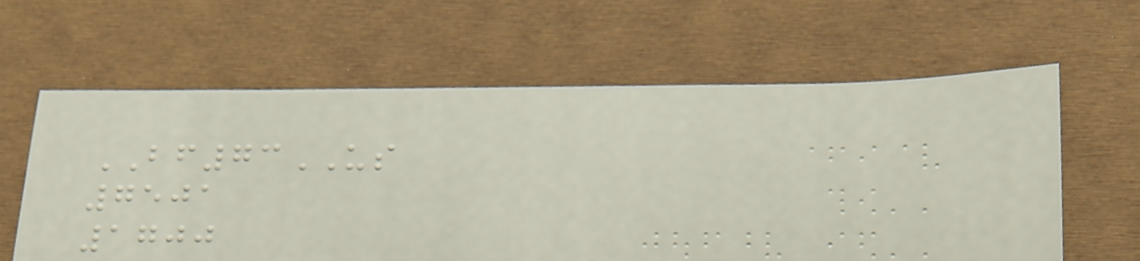BF73US
7501
1700
